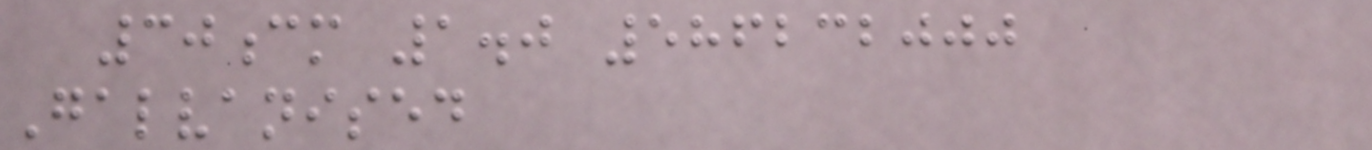30cm 1.0 586232000
Galvanised
